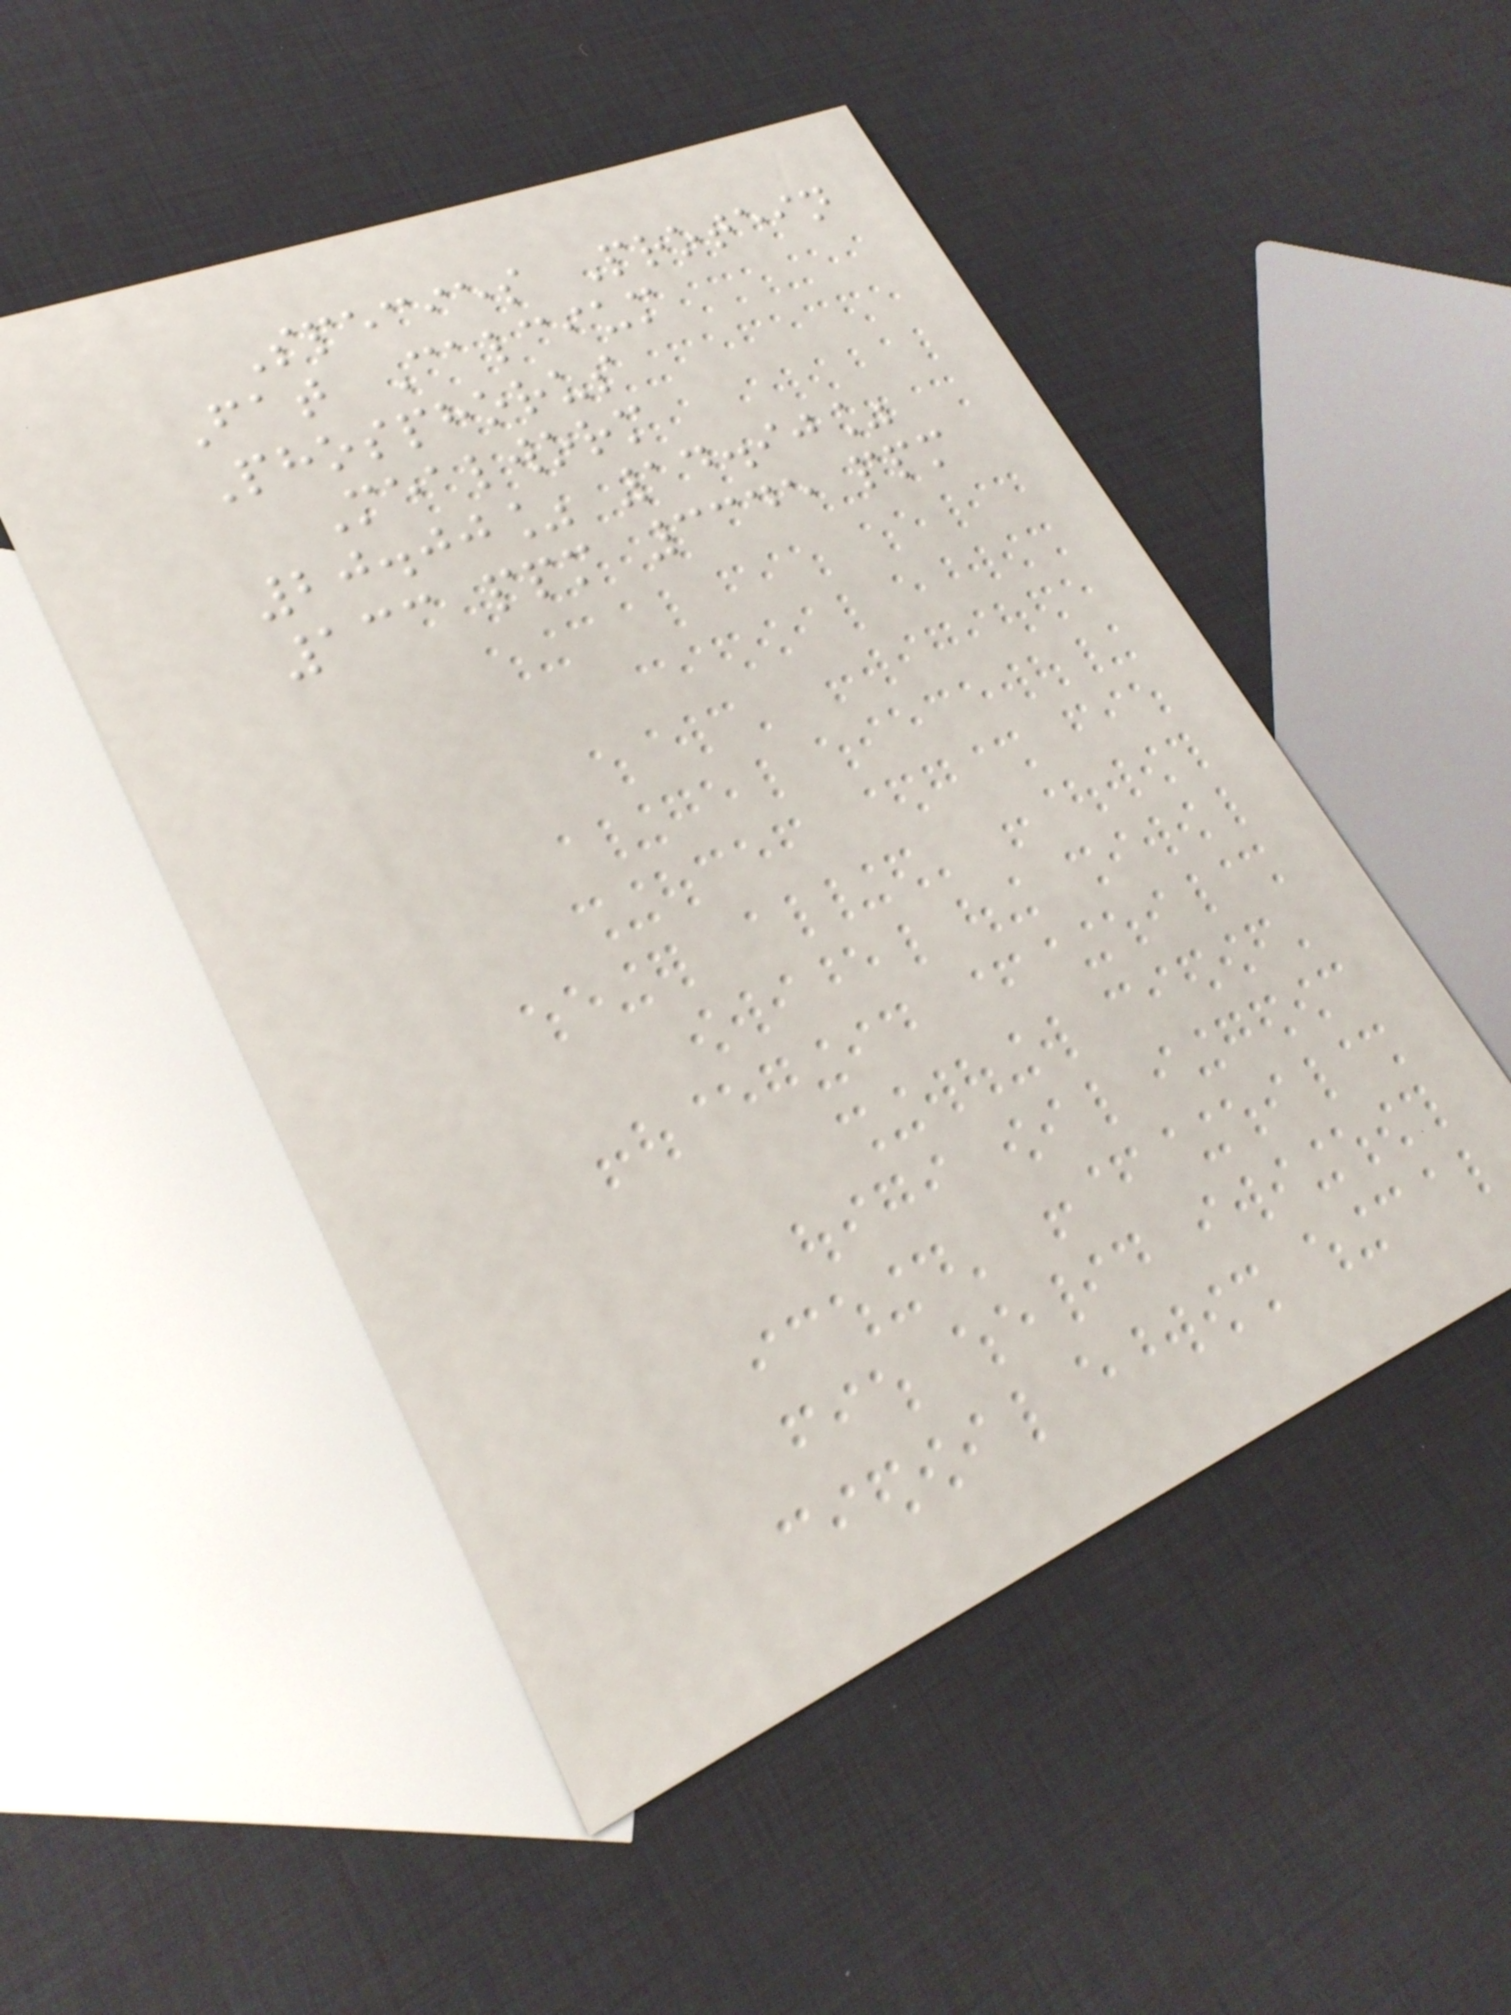Species Protein
Fat Calcium
Phosphorus
Mealworm
20.00% 14.90%
133 ppm 3345 ppm
